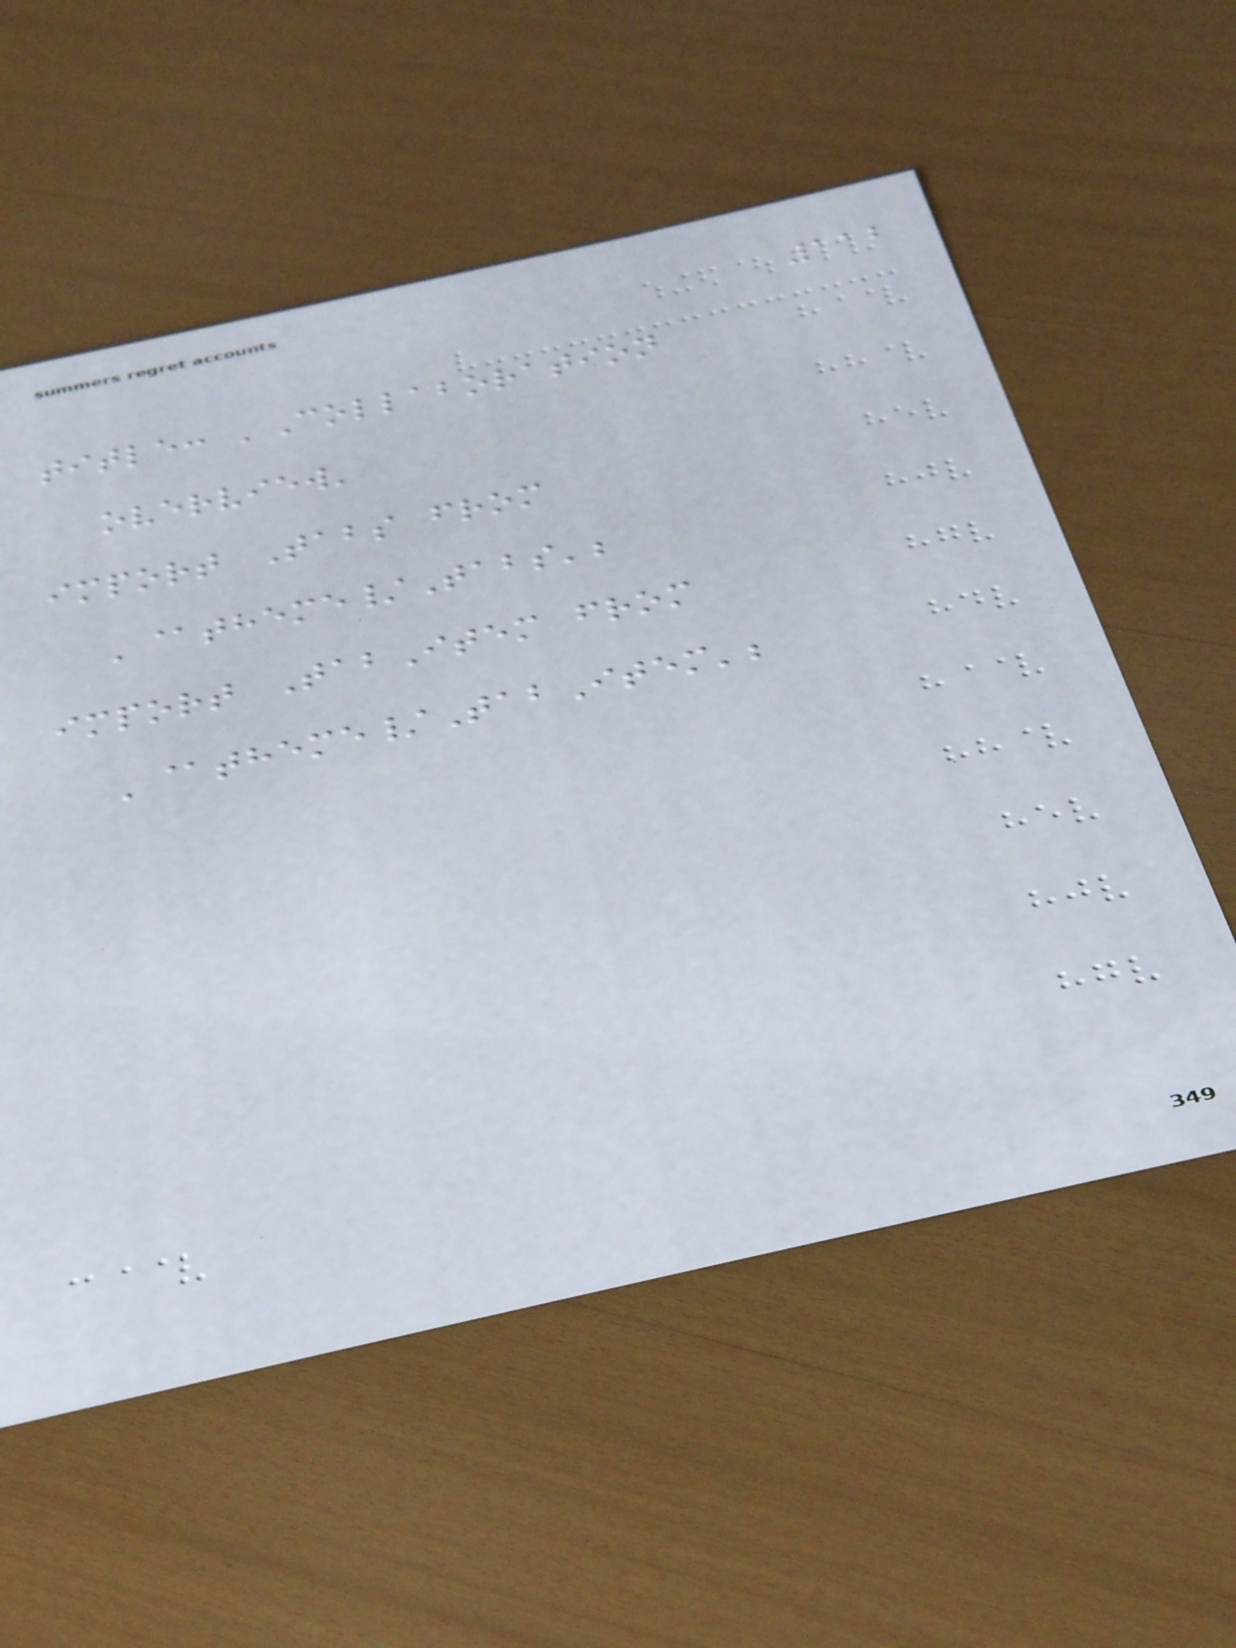112
title: 'Collaboration
overview'
import Tabs from
'@theme/Tabs';
import TabItem from
'@theme/TabItem';
